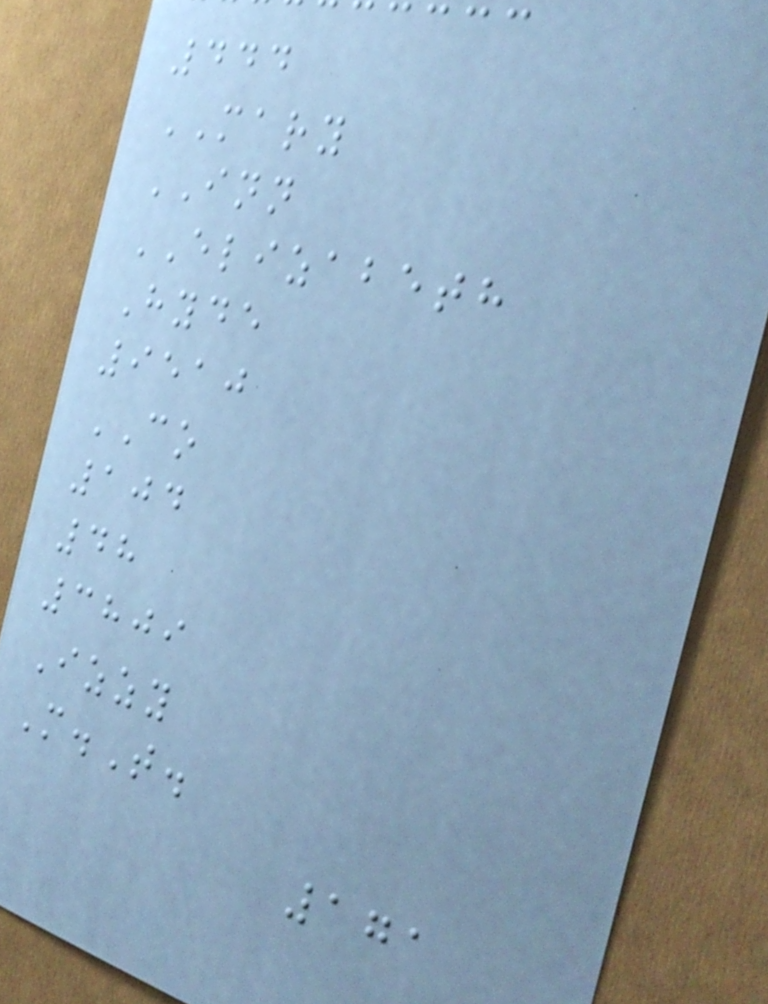444
MARY
INN
ELIZABETH
Hyde
9510
CO
104
48
3809
Izzy
M.T.
171
